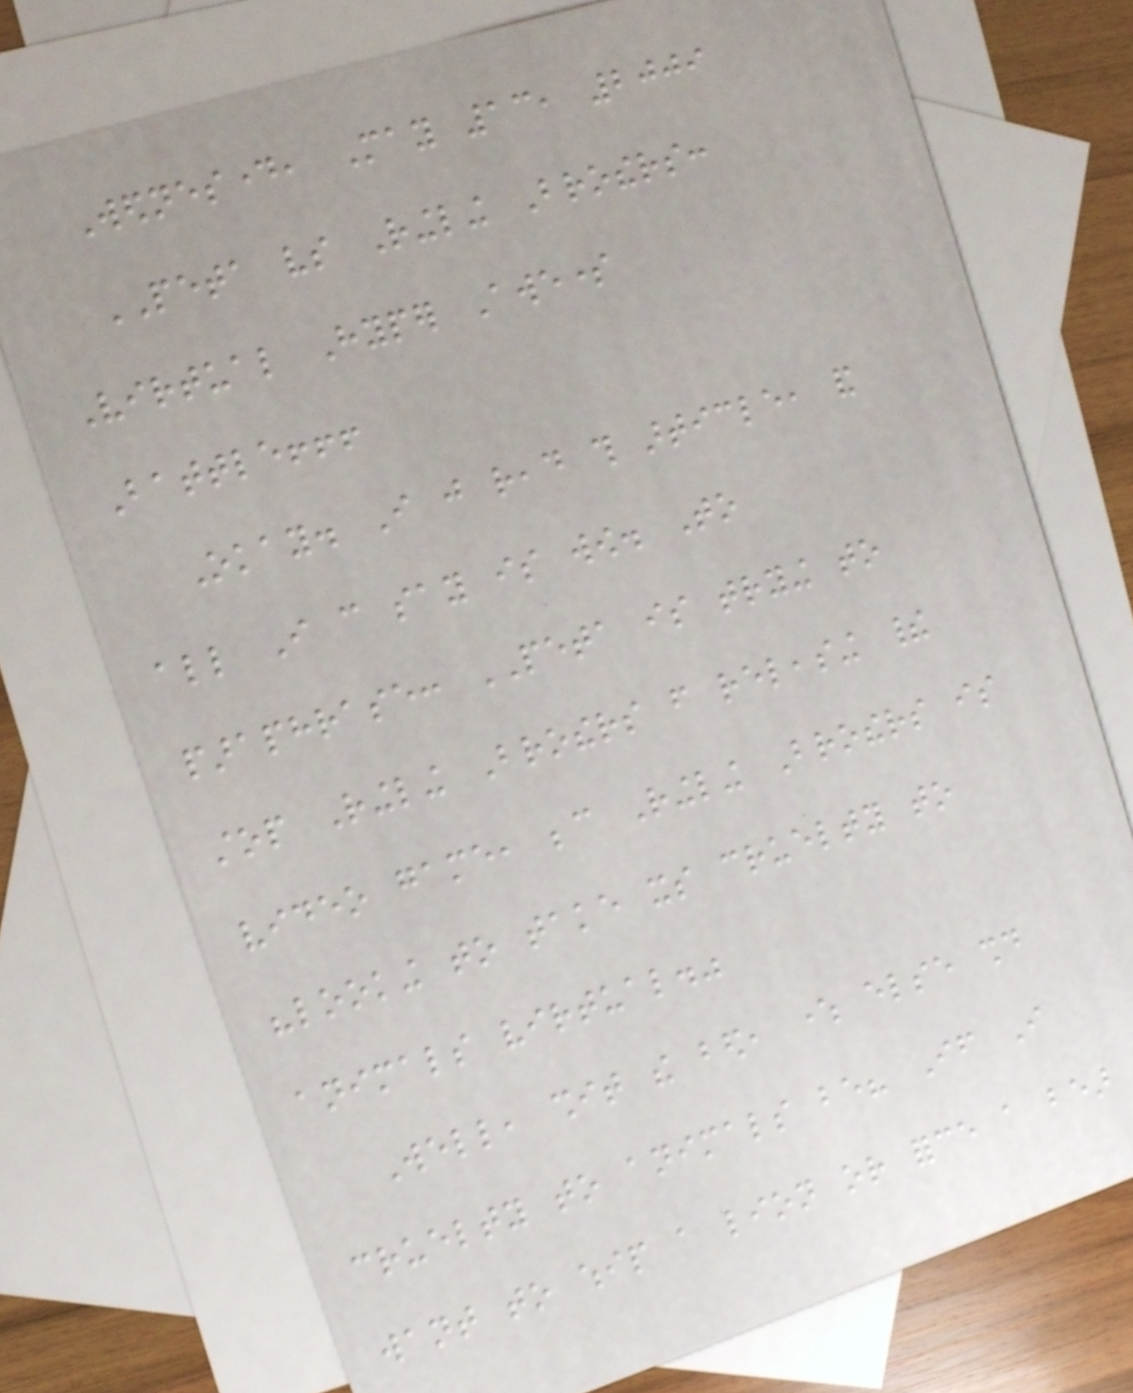Wednesday, May 13, 2009
PETA vs Ringling Brothers:
Virtual Hyper Awesome
Battle!!!
Okay. I just read this article, and
all I can say is wow. To
paraphrase: PETA is trying to
stop Ringling Brothers from releasing their
video game, because Ringling Brothers is
"looking to take its cruelty to
animals virtual."
Well, shit the bed, where else should
cruelty to animals be? If I
want to whip a lion or force a bear
